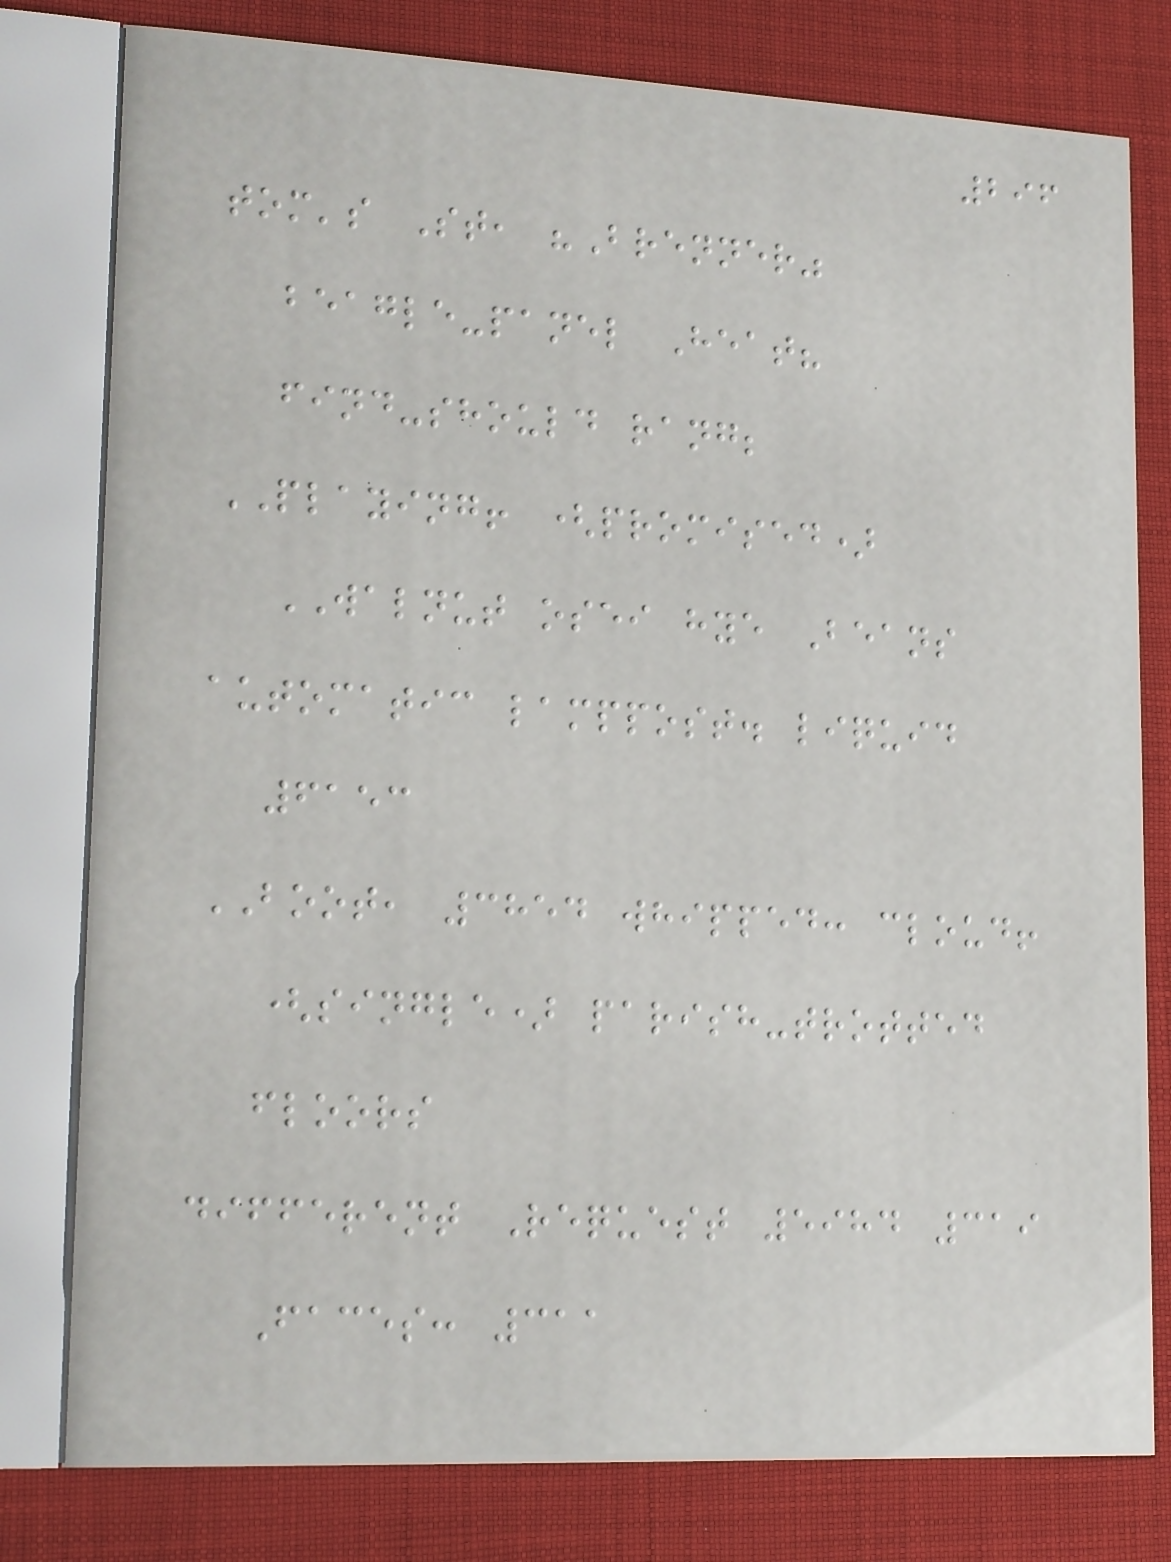296
tom's St, "Brenner"
beagle-panel Heat?
find-should rang;
PLAYING! (promised)
WALNUT osei hye Beans
automatic lamppost. liquid
6153
BOOT, 3854 whipped: cloud!
(single) parish-trotted
floors
different Request 5984 319
Faces: 311
